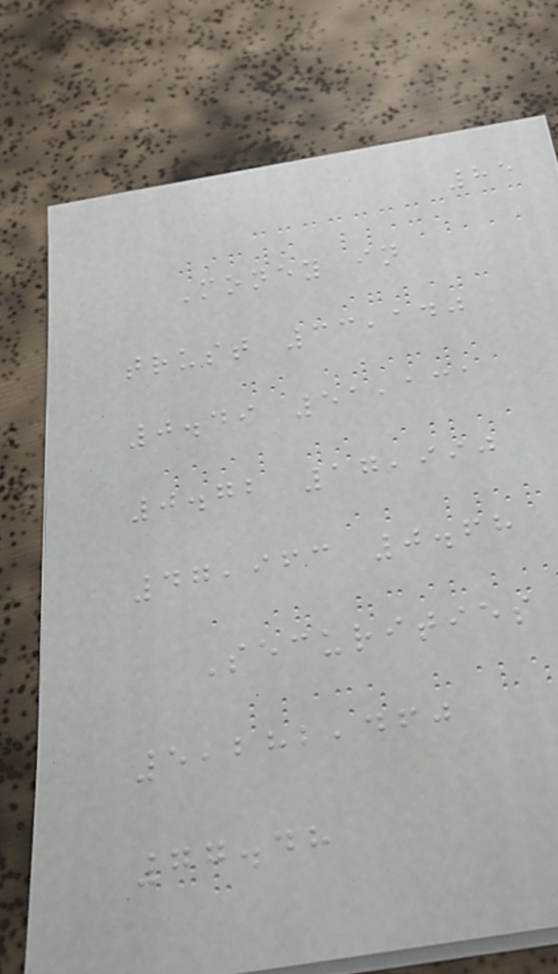85
Money in
trust 33,140
0.49 51,131
0.72 17,990
47,963 0.68
Securities
5,282,460
77.48
